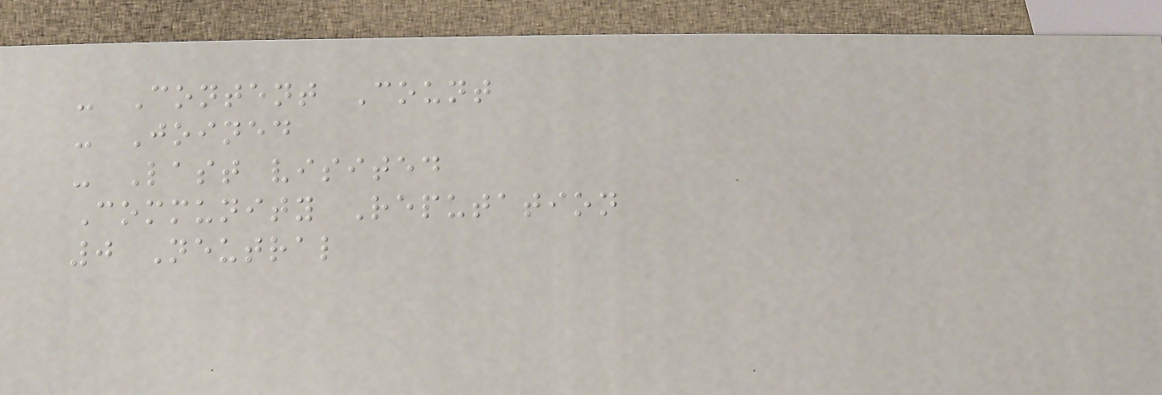- Content Count
- Joined
- Last visited
Community Reputation
0 Neutral
